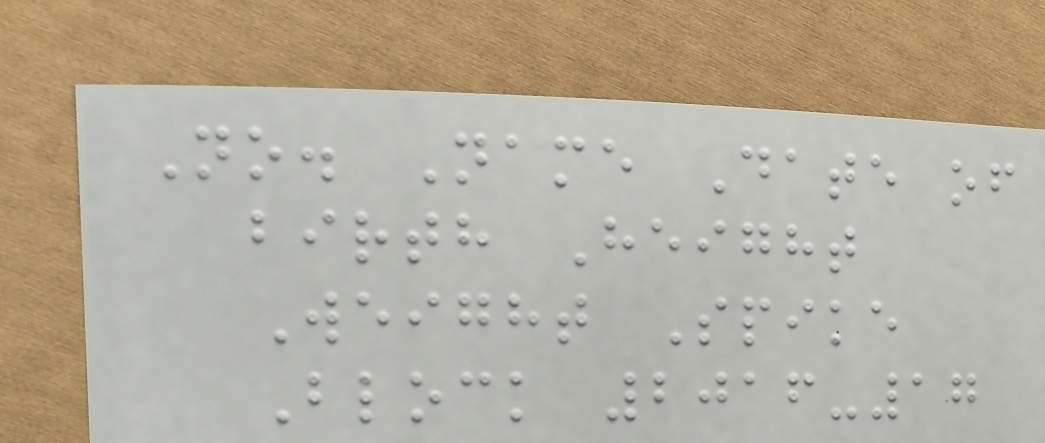No. Name Date of
birth Height
Weight Spike
Block 2016-17
